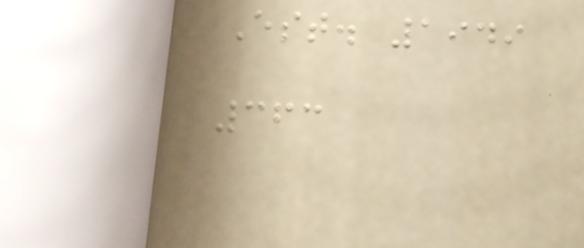Est. 1949
363
